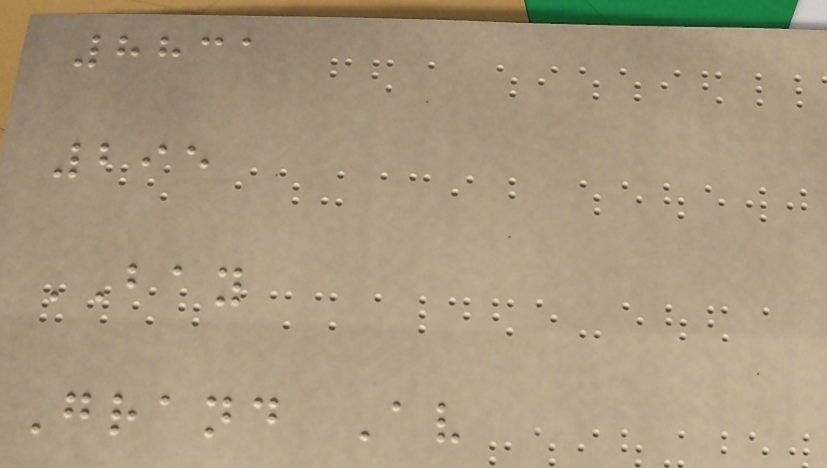8831
295
BAY
Grand Av
